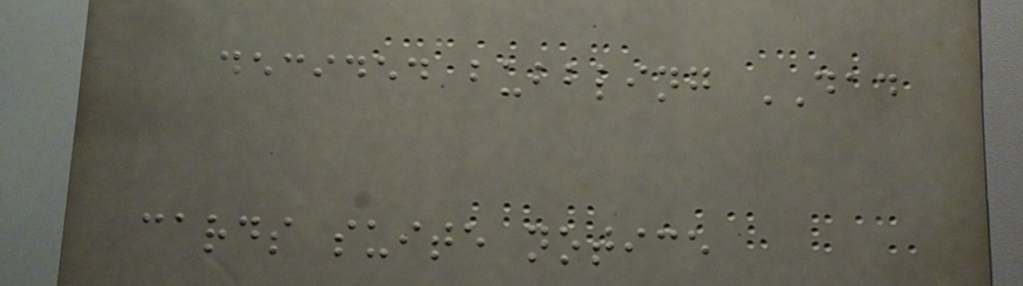decided bubbling DAD
cards suite notice
